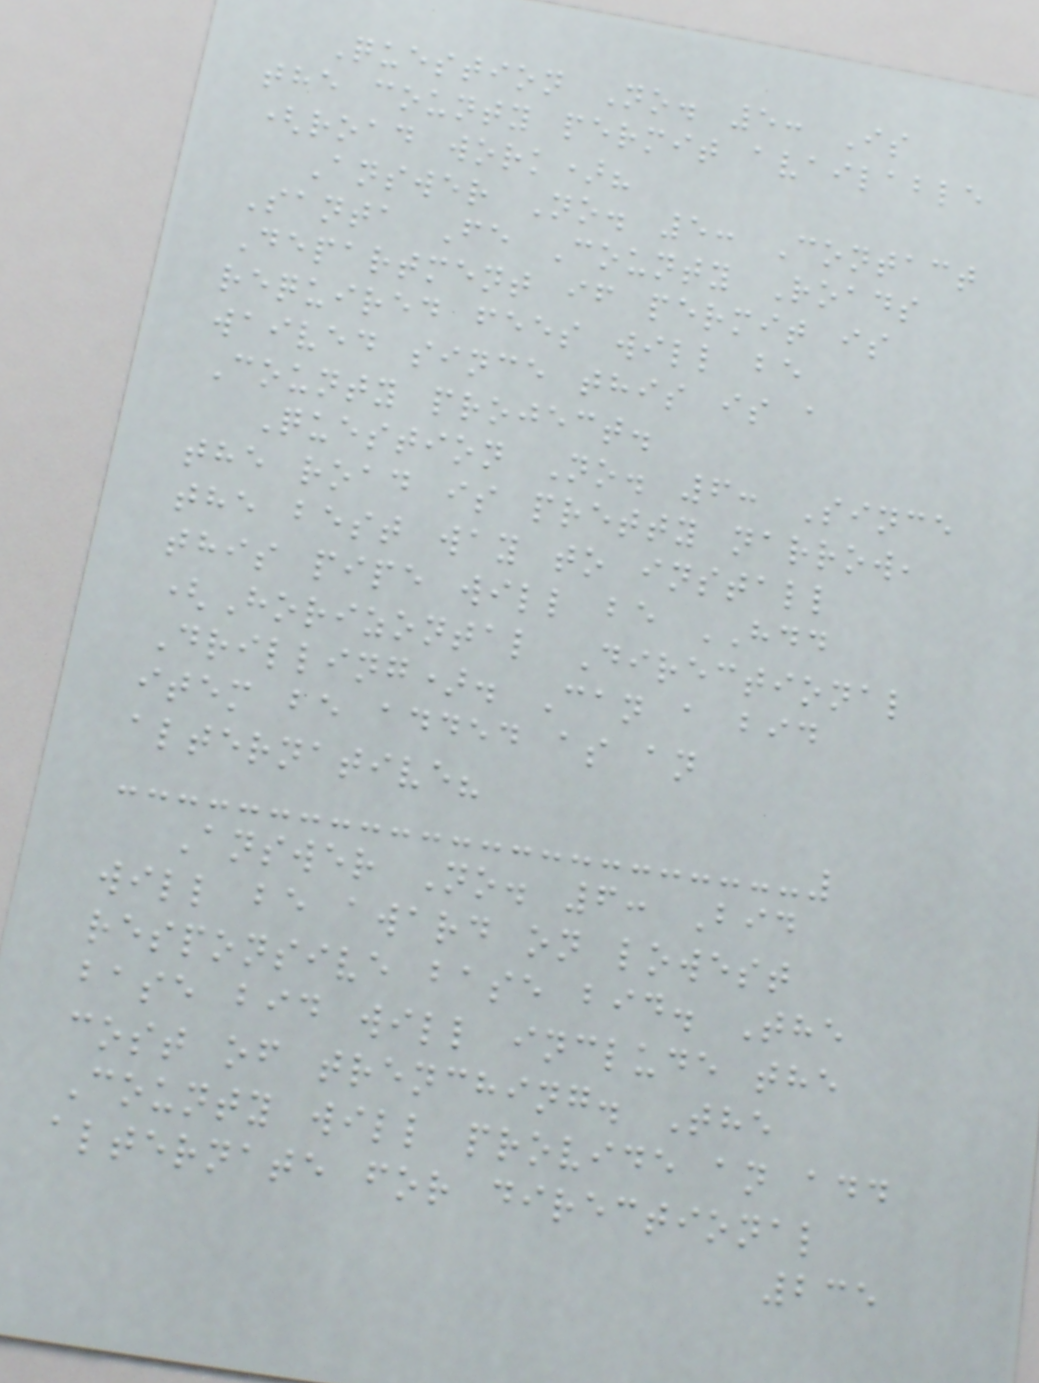Question No. 5: Is
the county permit available
(road work)?
Answer No. 5: Contact
Santa Fe County Roads
Department if permit is
required fees will be
waived since this is a
County project.
Question No. 6: Since
the road is pretty narrow,
the best way to install
this pipe will be HDD
(Horizontal Directional
Drilling). Can a bid
item be added as an
alternative?
Answer No. 6: Bid
will be award on lowest
responsive base bid. The
base bid will include the
cost of trenching. The
County will provide an add
alternate for directional
235
